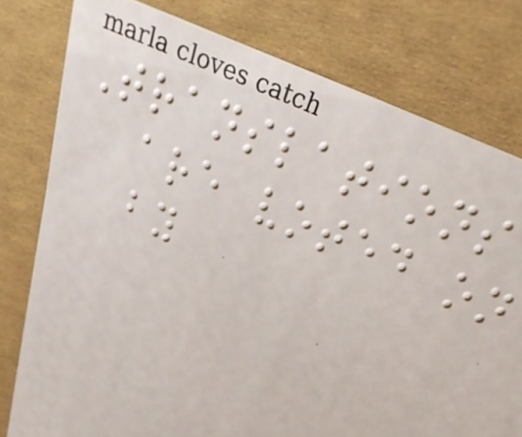Translations
are voted on
by
